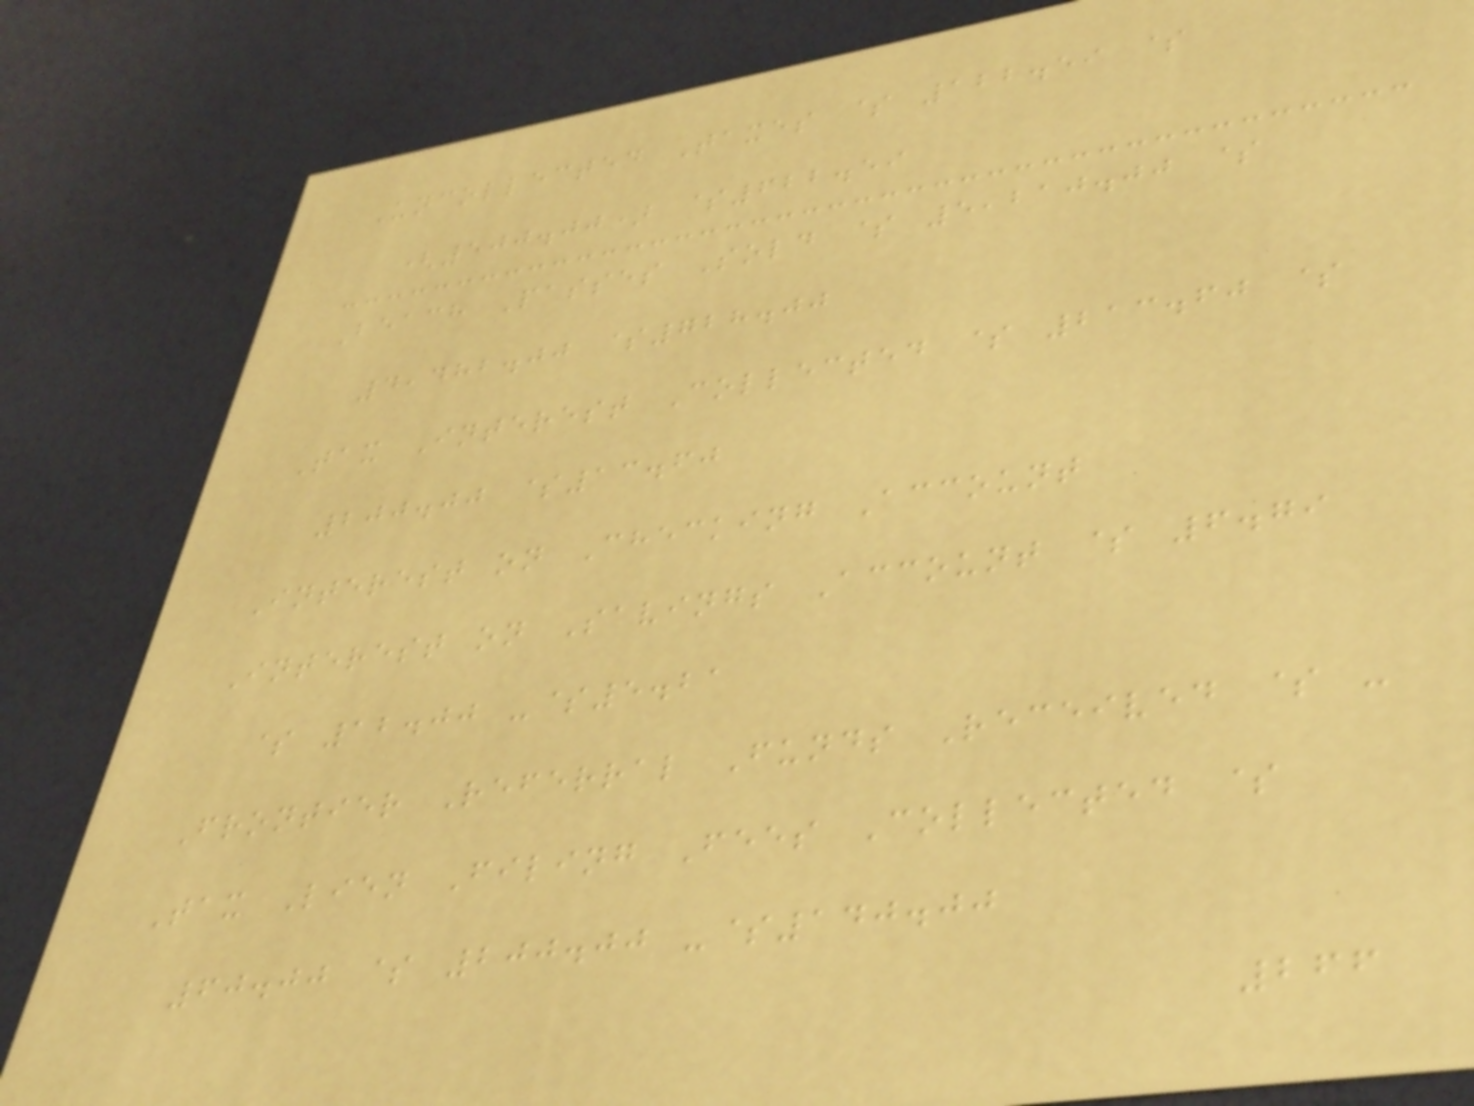Uncollected Taxes $ 122.59 $
(500.00) $622.59
Beach Passes Sold $ 5,210.00 $
4,482.00 $728.00
Tax Interest Collected $ 213.60 $
200.00 $13.60
Interest on Checking Account
Interest on Savings Account $ 6.79
$ 12.00 -$5.21
Frontier Referral Funds Received $ -
Tax Lien Filing Fees Collected $
60.00 $ 200.00 -$140.00
266
